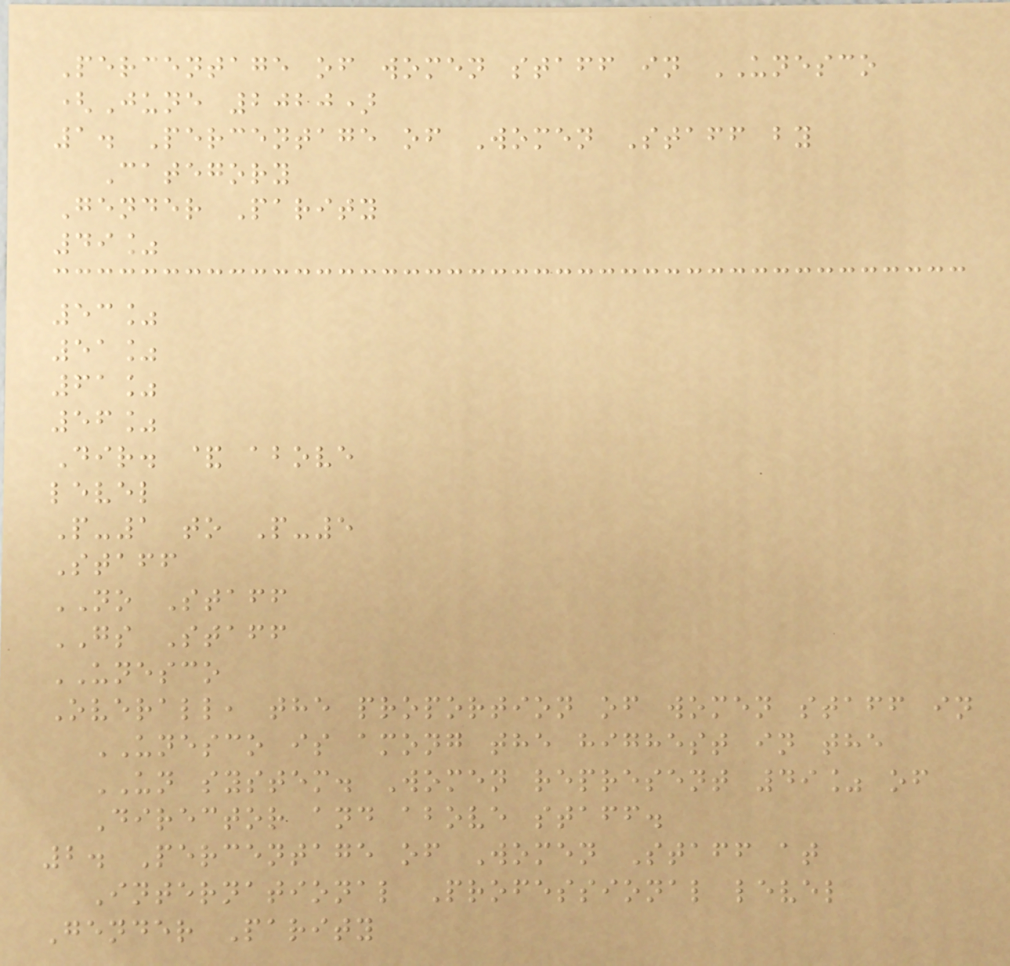Percentage of women staff in UNESCO
(June 2020)
1. Percentage of Women Staff by
Category
Gender Parity
49%
53%
51%
61%
56%
Dir. & above
level
P-1 to P-5
Staff
NO Staff
GS Staff
UNESCO
Overall, the proportion of women staff in
UNESCO is among the highest in the
UN system. Women represent 49% of
Director and above staff.
2. Percentage of Women Staff at
International Professional level
Gender Parity
